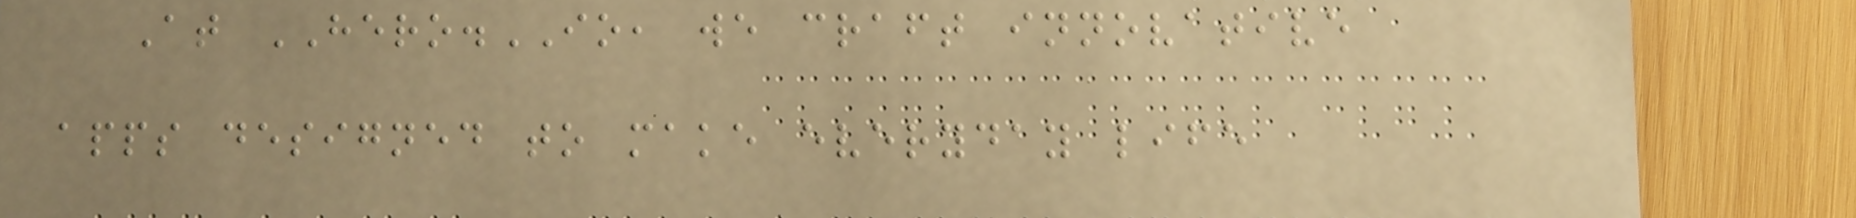At HERO.IO, we craft innovative
apps designed to make everyday life
